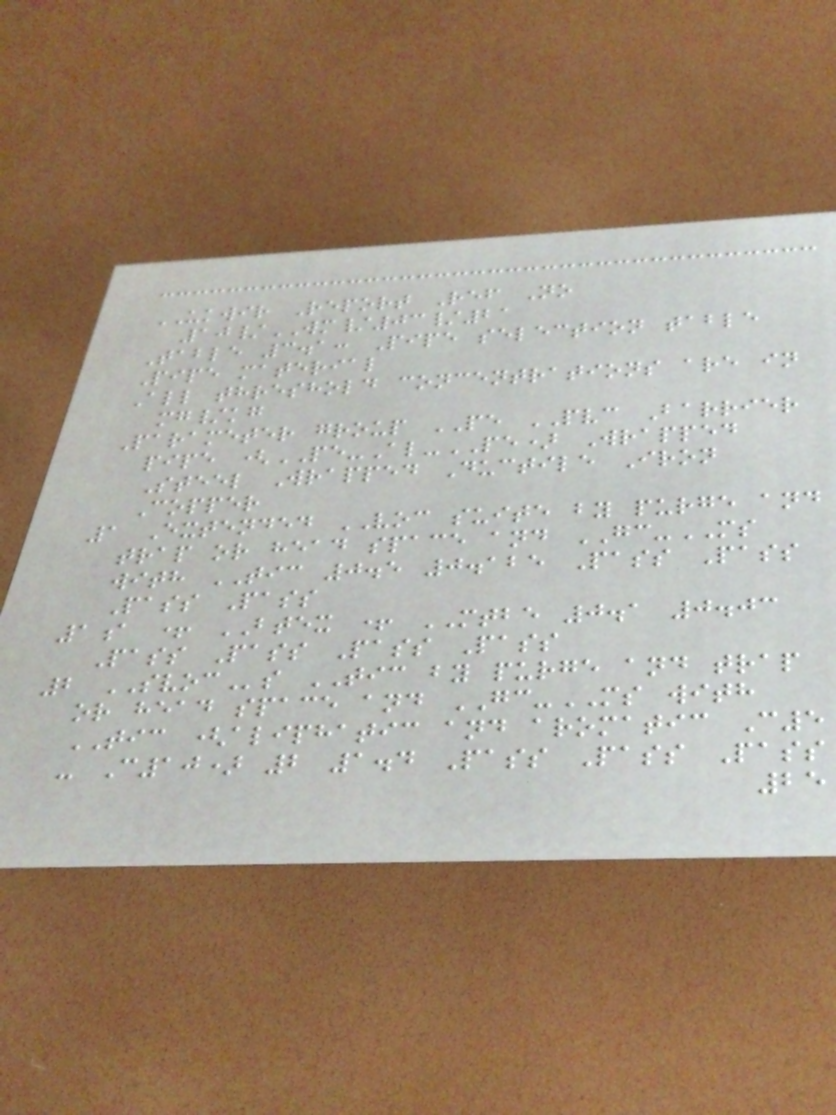UKWIR Report Ref No
10/WM/03/21
Table 3.1: Pipe selection table
Pipe material
All threshold concentrations are in
mg/kg
Parameter group PE PVC Barrier
pipe (PE-Al-PE) Wrapped
Steel Wrapped Ductile Iron
Copper
1 Extended VOC suite by purge and
trap or head space and GC-MS
with TIC 0.5 0.125 Pass Pass
Pass Pass
1a + BTEX + MTBE 0.1 0.03
Pass Pass Pass Pass
2 SVOCs TIC by purge and trap
or head space and GC-MS with
TIC (aliphatic and aromatic C5
- C10) 2 1.4 Pass Pass Pass
25
